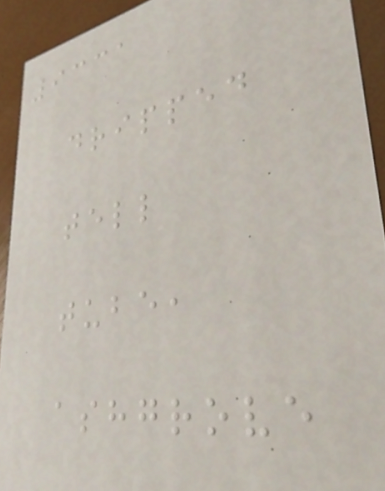9331
dripped
tell
tube,
ashgrove
